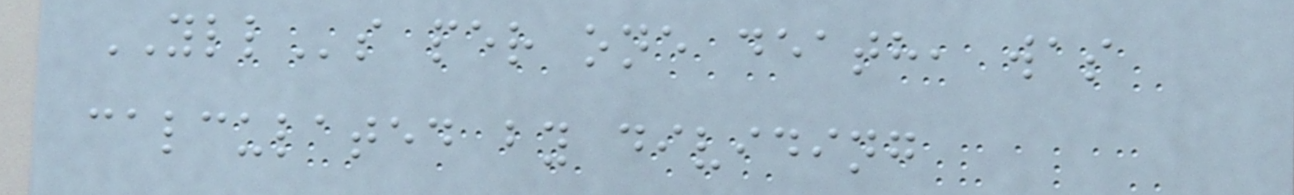YLLs per one death, was
calculated by dividing
